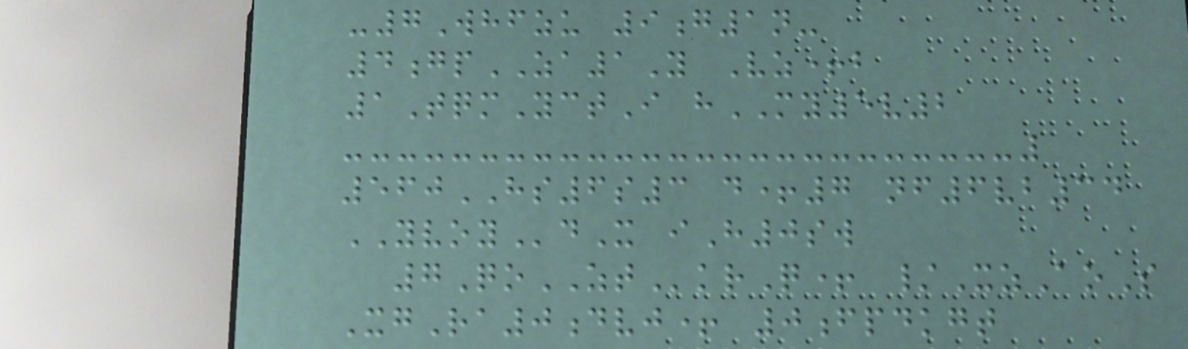-7Whfzu 9g1n-
4gpZA1Y Vz+b
1TqmYctI hMY5v2
560HS6s3 d+7 nf6vb34
YVOYdX iH0sw
7QoZTkrQ+ /XzAoS
XgRa0dvj+ 0fpdkgt
